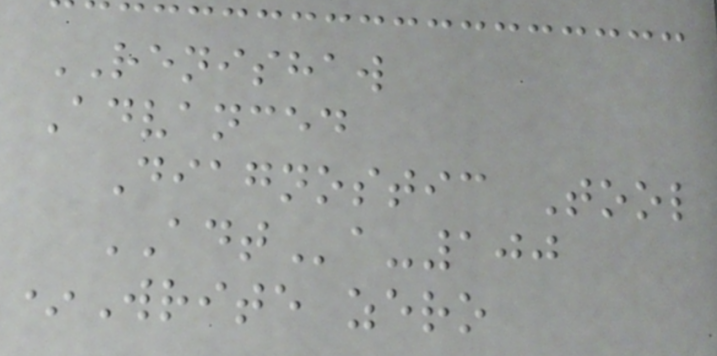RENISHAW
Advanced
Diagnostic Tool
ADTa-100
*Write zero
